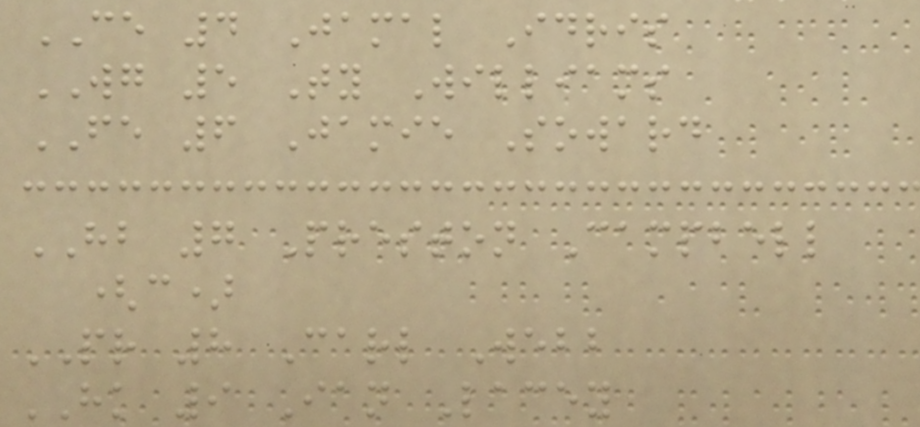CE 4 Jamal Idris
WG 5 Ty Williams
FE 6 Jamie Soward
HB 7 Preston Campbell
(c)
PR 8 Carl Webb
HK 9 Ian Lacey
